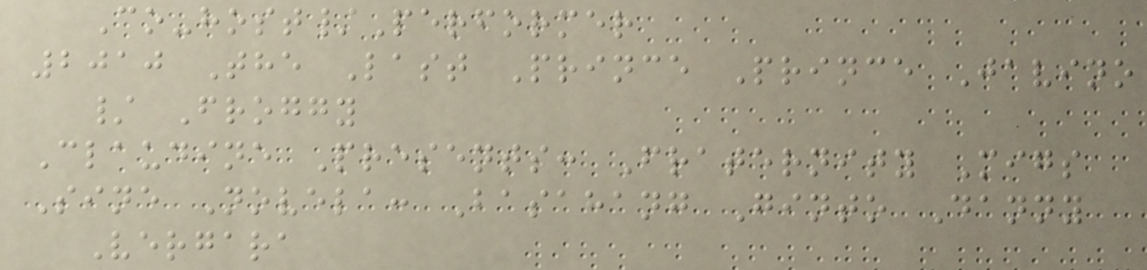Co-host/Performer
2010 The Last Prince Prince Javino
/ Froggy
Claudine Presents: Fraternity Migs
Sine Novela: Basahang Ginto Danny
Vergara
